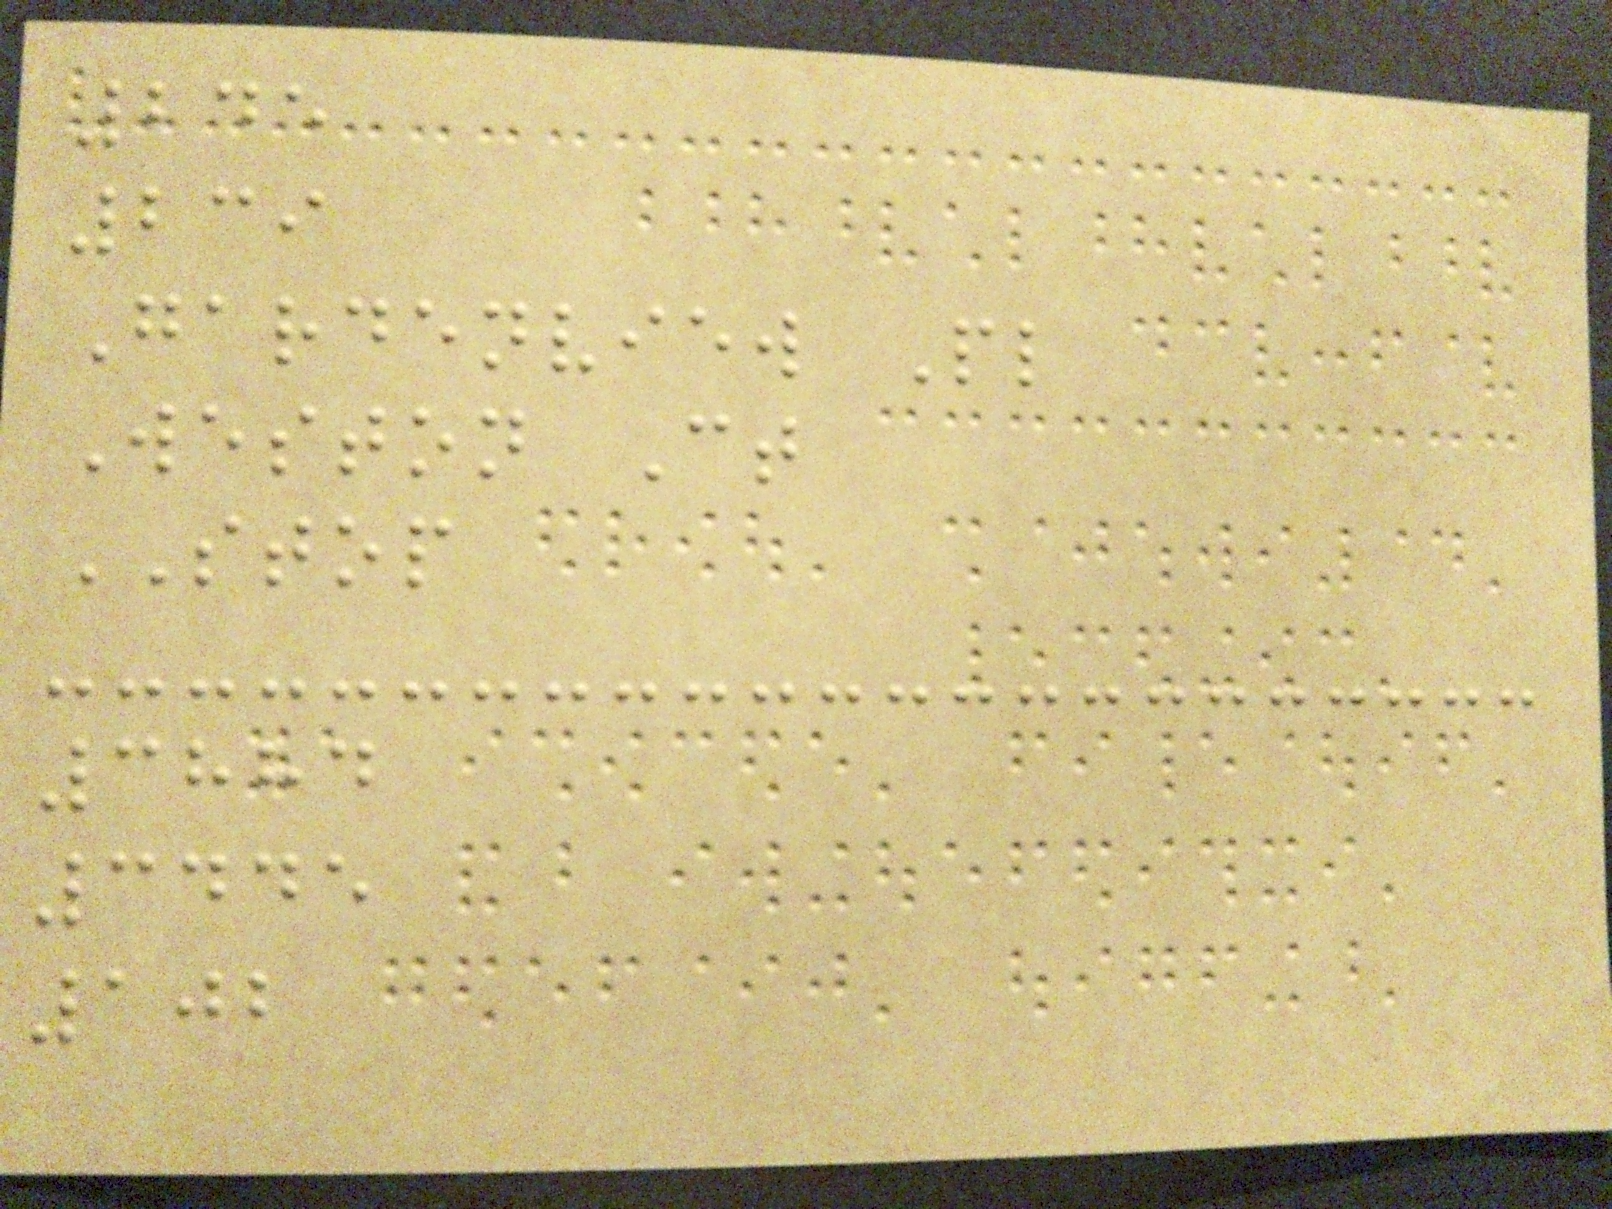245
239
Gardenview Pl
Weston Ct
STOP
3884
3445
102
